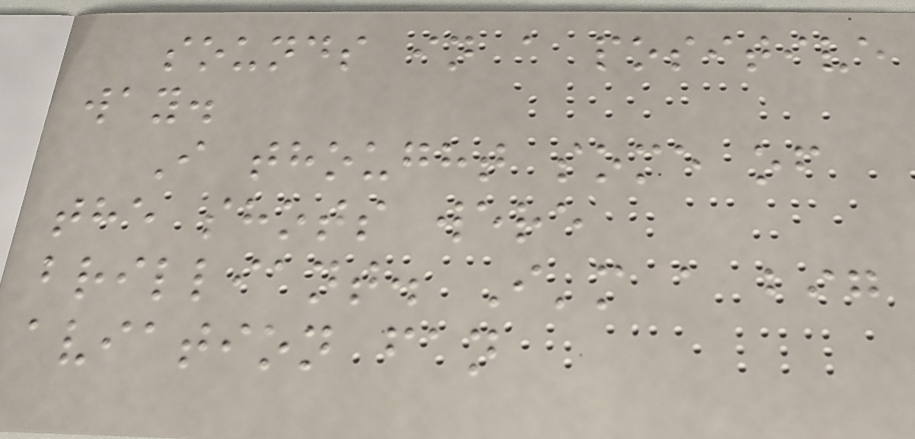sounds in a positive
way.
I thought some of
the shots were
brilliant. I'm a big
aviation fan
